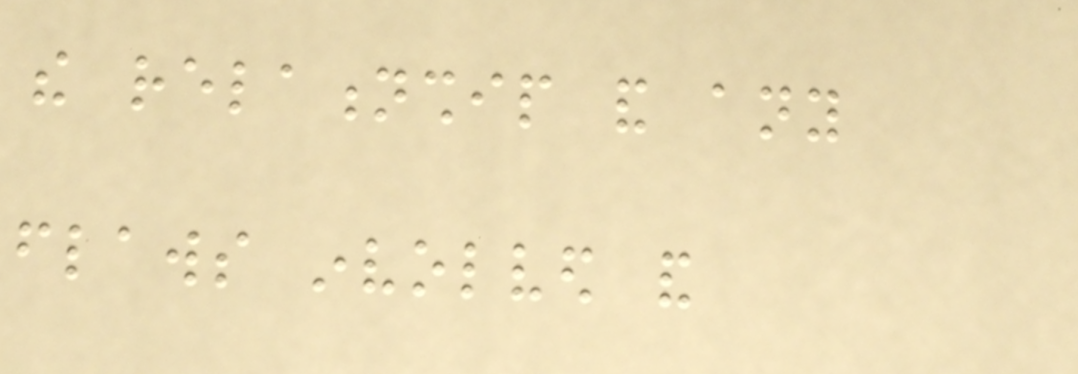the relationship and any
flaws involved and
